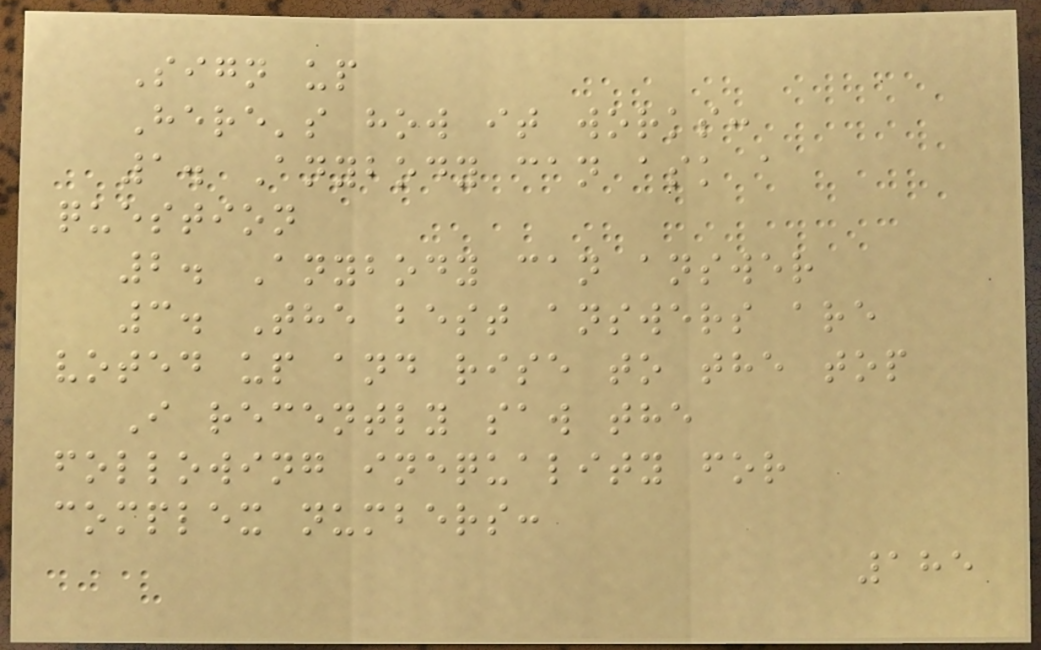Sign up
Here's how it works:
1. Anybody can ask a
question
2. Anybody can answer
3. The best answers are
voted up and rise to the top
I recently saw the
following inequality for
complex numbers:
185
